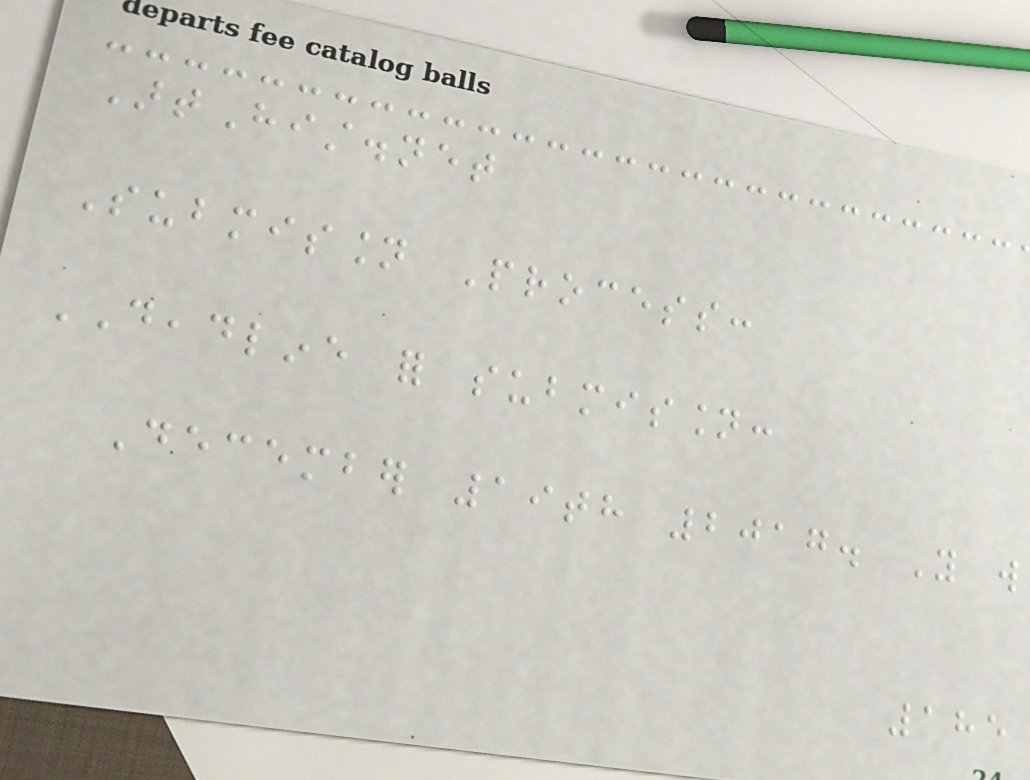ArtHist.net
Submission Process:
DEADLINE for submission:
December 19th 2017. You will
185
